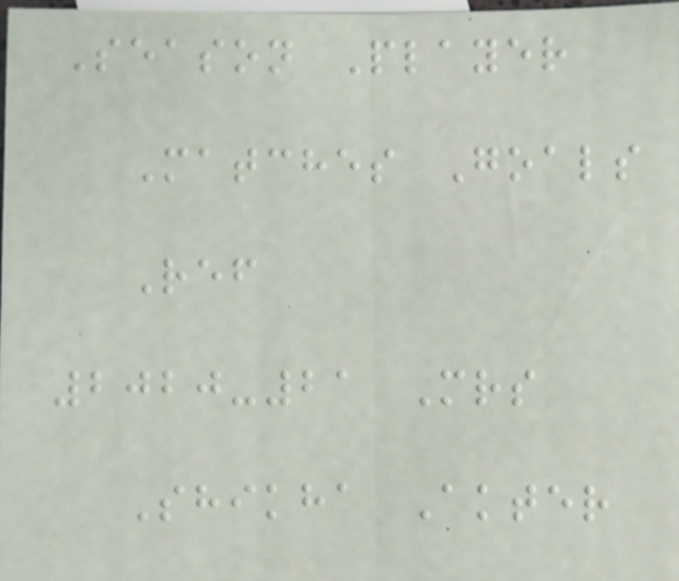Season Player
Matches Goals
Ref
2020-21 Mrs
Shikha Akter
